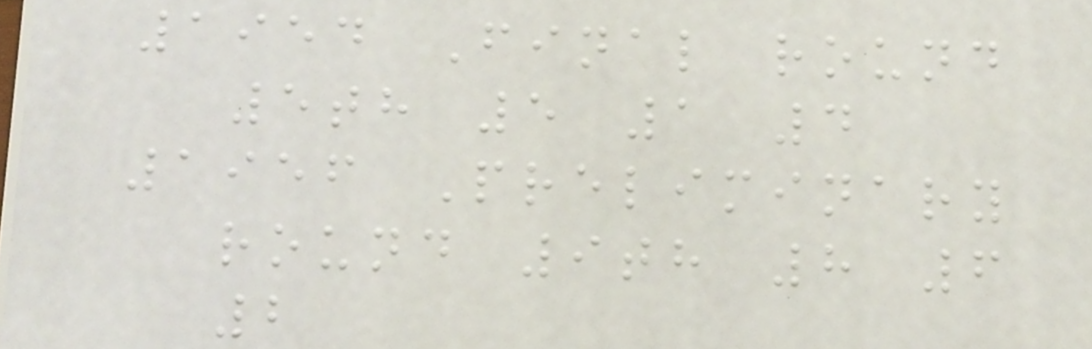1954 Final round
5th 5 1 4
1956 Preliminary
round 9th 8 6
2
